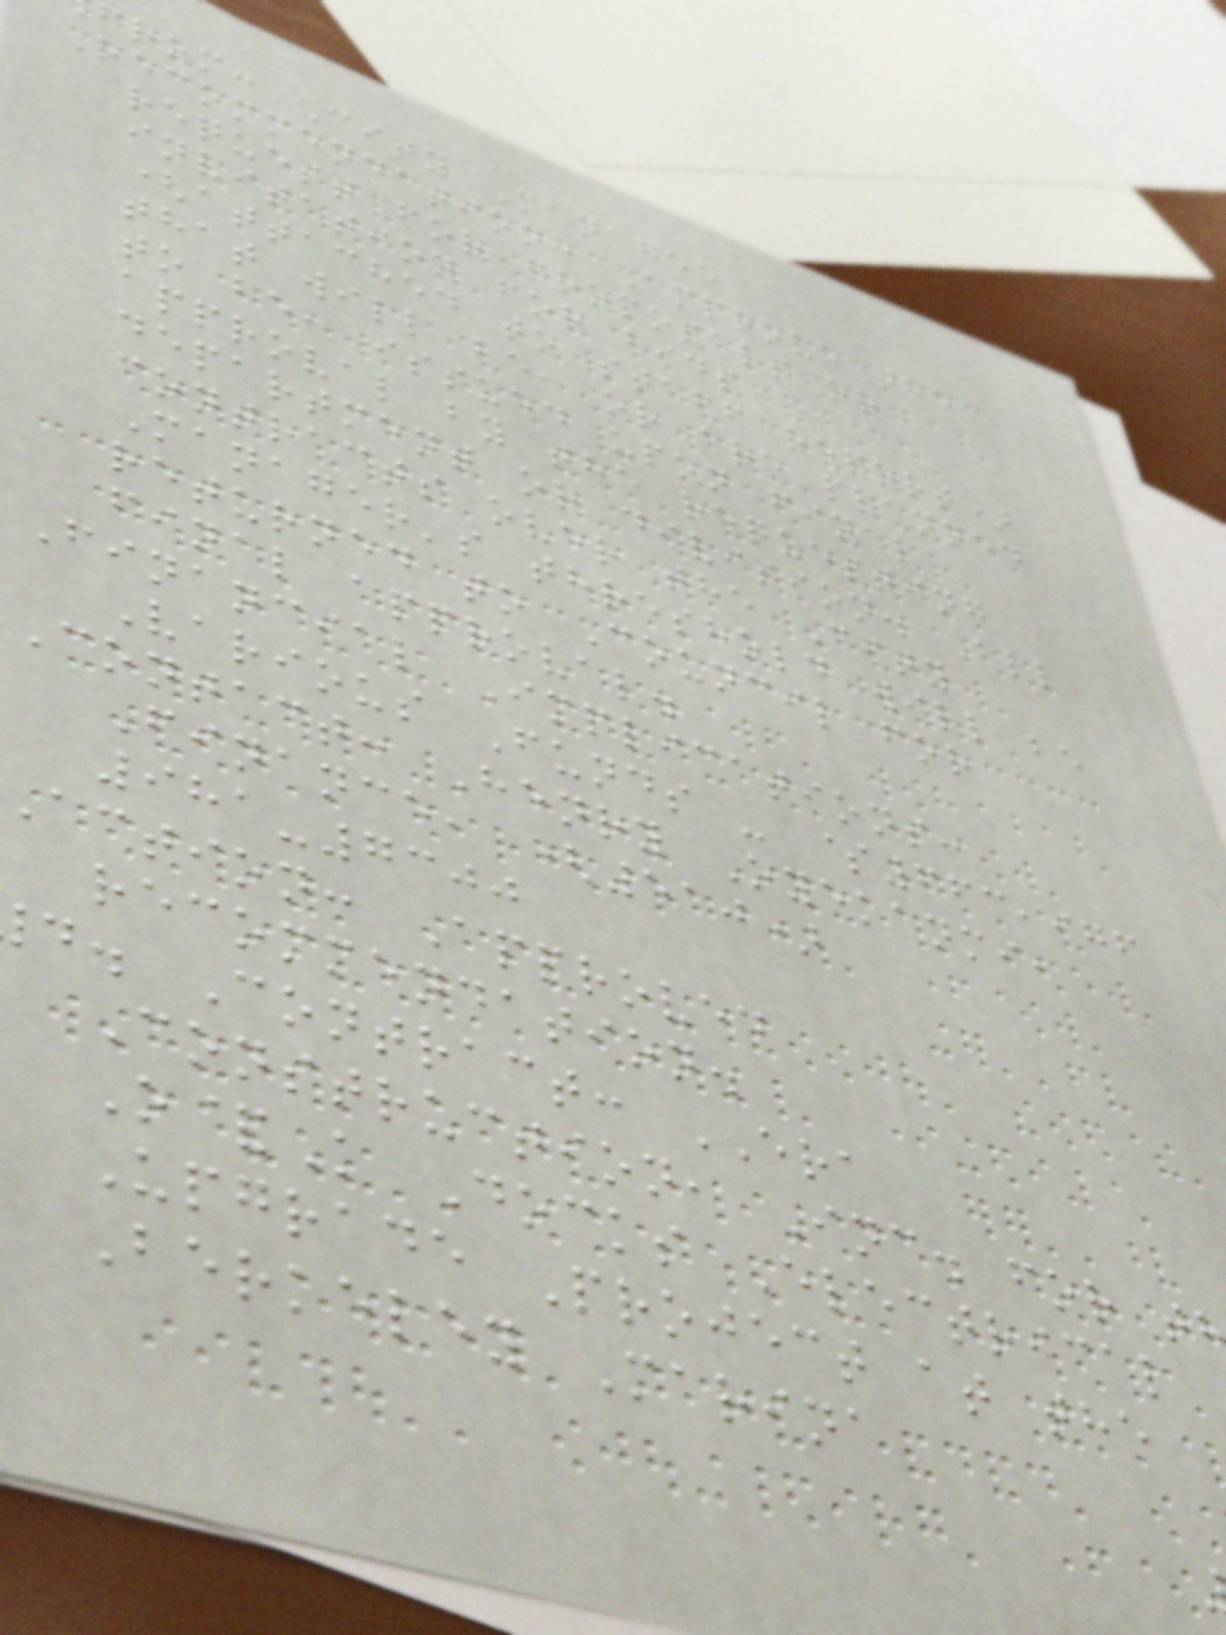from: City Manager
Recommendation: Approve the
request for proposals or
invitation for bids
(attached to staff report)
that will be, or are planned
to be, issued upon final
approval by the requesting
department or division. All
contracts over the City
Manager's threshold will be
returned to Council for
final approval.
Financial Implications:
Various Funds - $663,976
Contact: Henry Oyekanmi,
Finance, (510)
981-7300
action: Approved
recommendation.
d. Contract: ERA
Construction, Inc. for t
O&K Docks Electrical
Upgrade Project at the
Berkeley Marina
